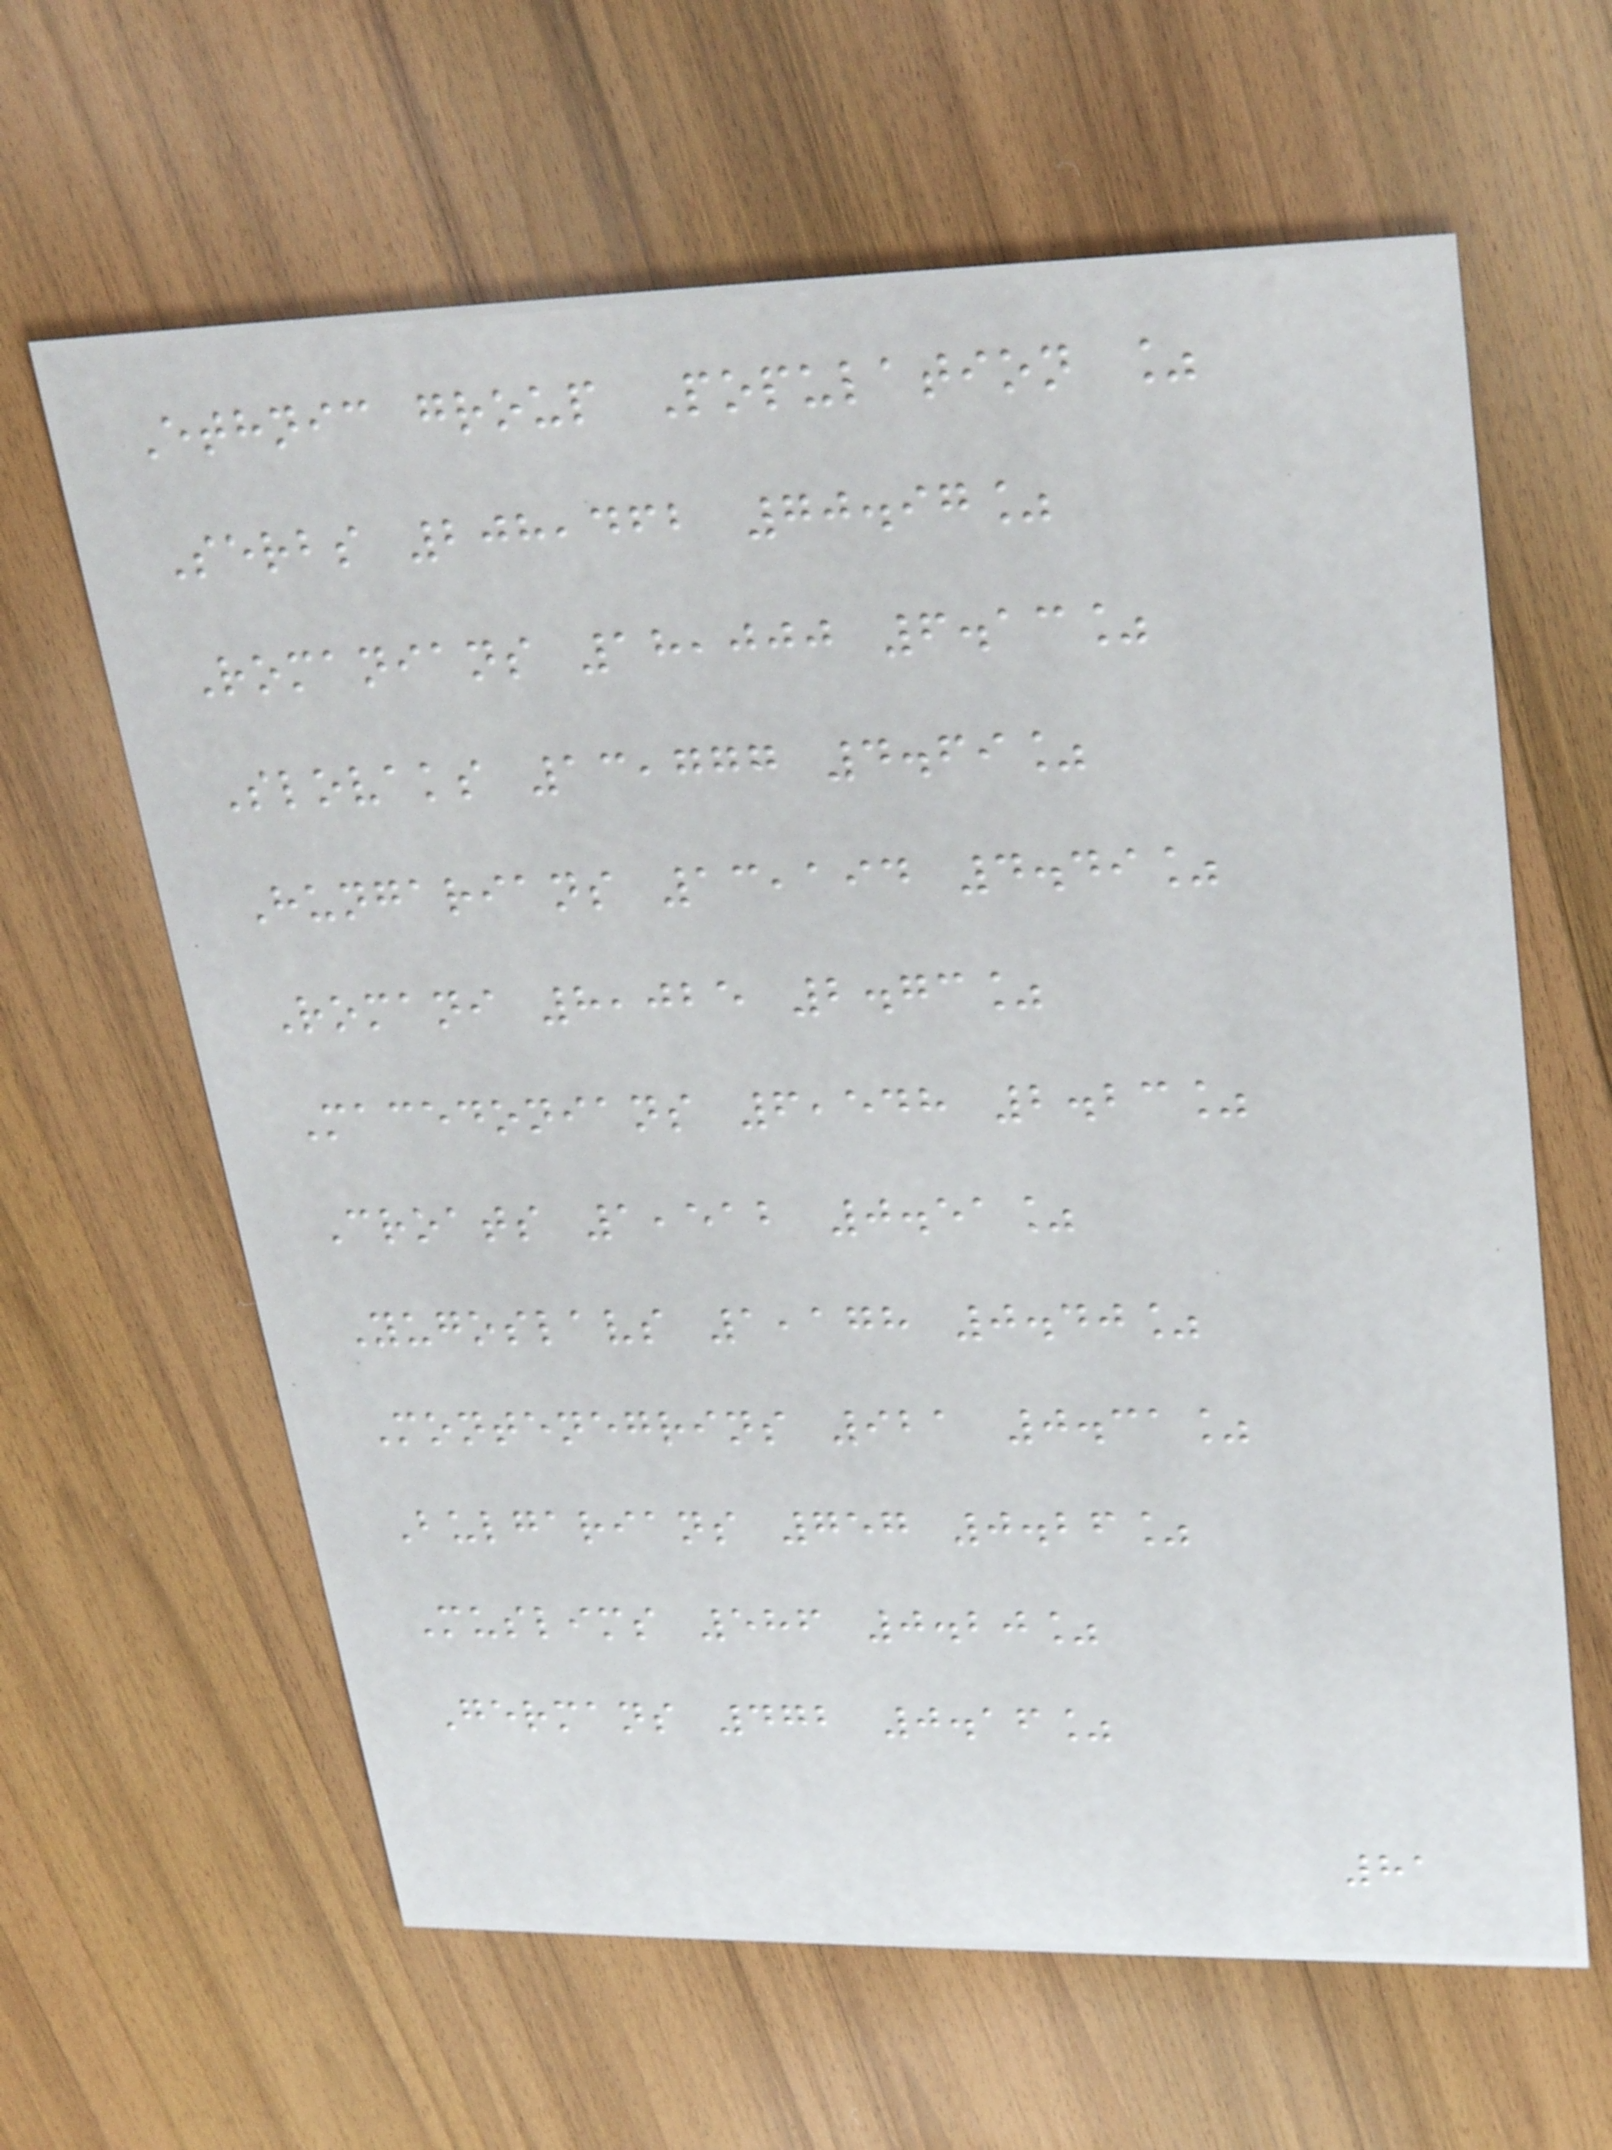Ethnic group Population %
Serbs 208,462 70.97%
Romanians 18,000 6.13%
Slovaks 13,777 4.69%
Hungarians 13,194 4.49%
Romani 8,025 2.73%
Macedonians 6,548 2.23%
Croats 1,512 0.51%
Yugoslavs 1,178 0.40%
Montenegrins 921 0.31%
Bulgarians 757 0.26%
Muslims 586 0.20%
Germans 472 0.16%
81
